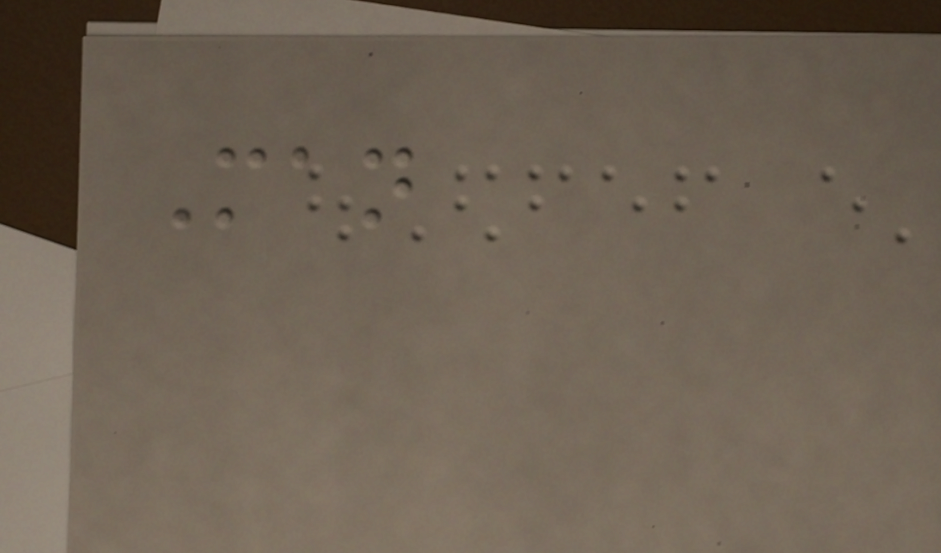Man
